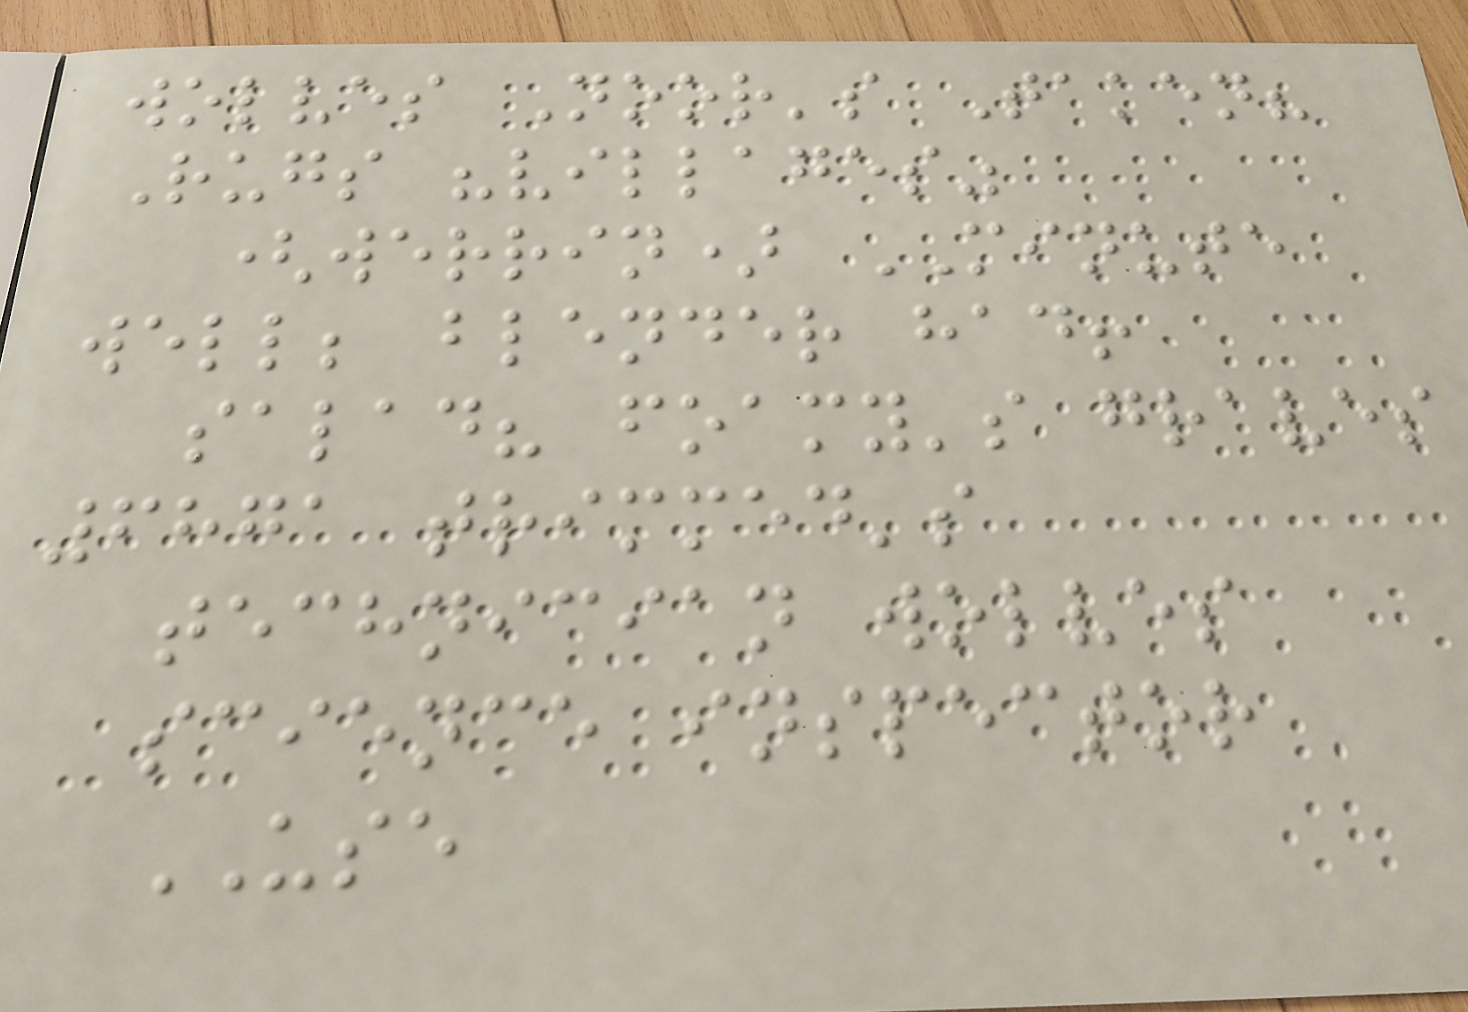wolves Noor's Taken?
Rugs "villages"
(werrin) MINUTE
well; blender had!
salad? foamy's graves
6871 trimmed's
technician wolves
science inspector
USE
